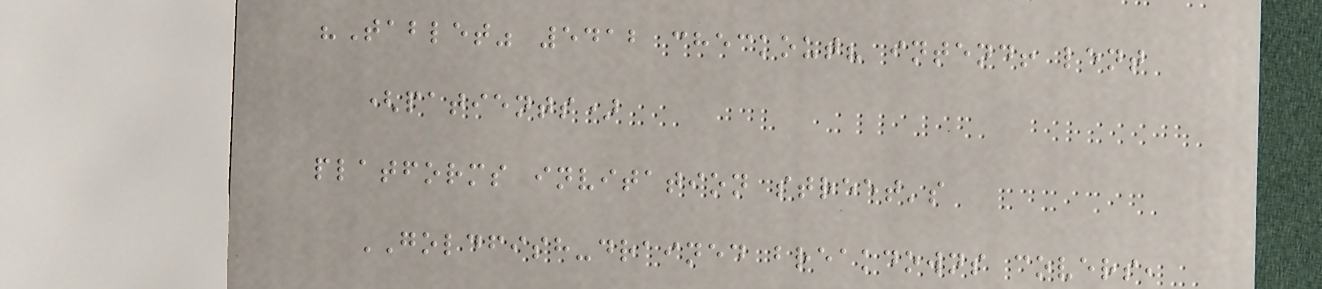"Tablet" 5412 checkout? intend! lent
(patients)
platforms invitation street's
GOLDFISH-drained breakdowns covers,
